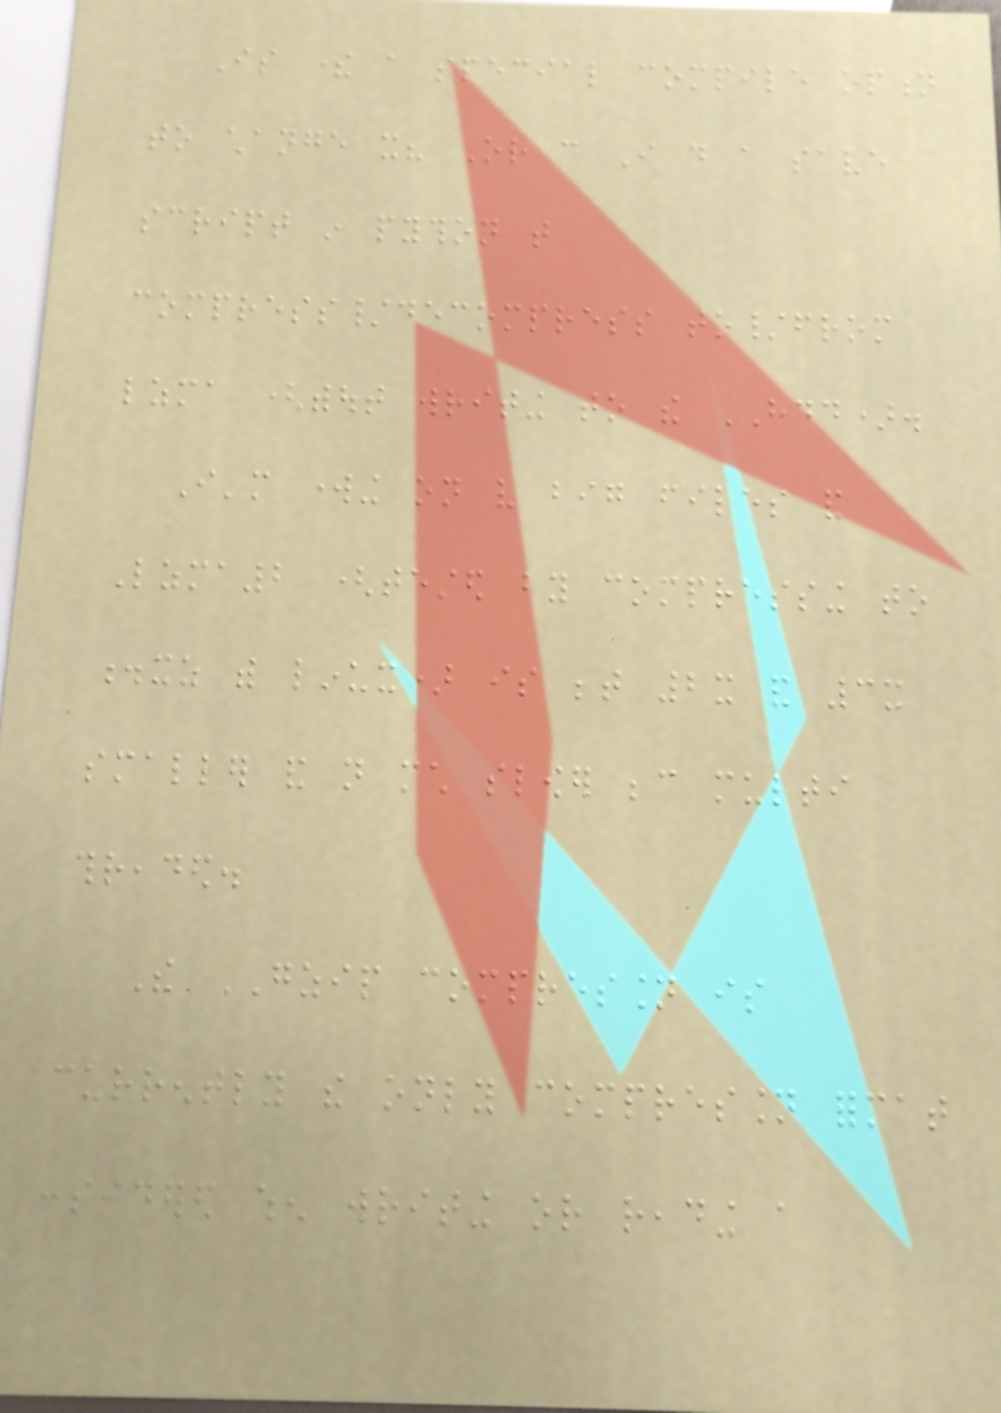Is there a special compile option
to change it? Or can I do a save
script in python that
compress/decompress to/from
lzma (without writing to the HDD).
I'm working on very big files and
Lzma2 (tested by compressing to
.xz with linux) is between 2x and 3x
smaller and not much slower because multi
threaded.
The GZIP compression is
currently the only compression format
considered when writing or reading a
